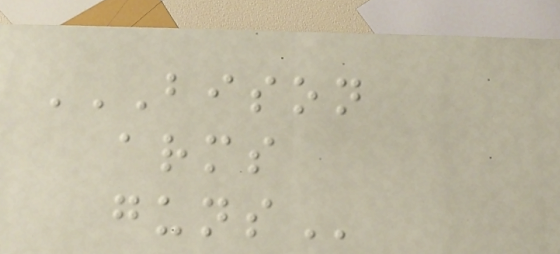BISON
ARMS
GUNS
